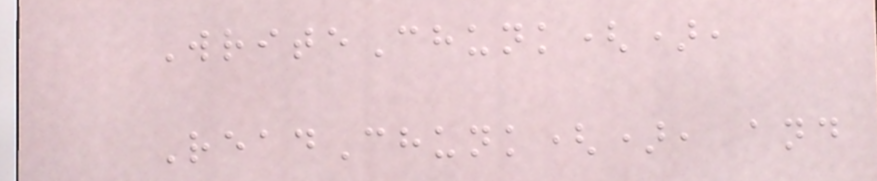WriteChunk(),
ReadChunk(), and
